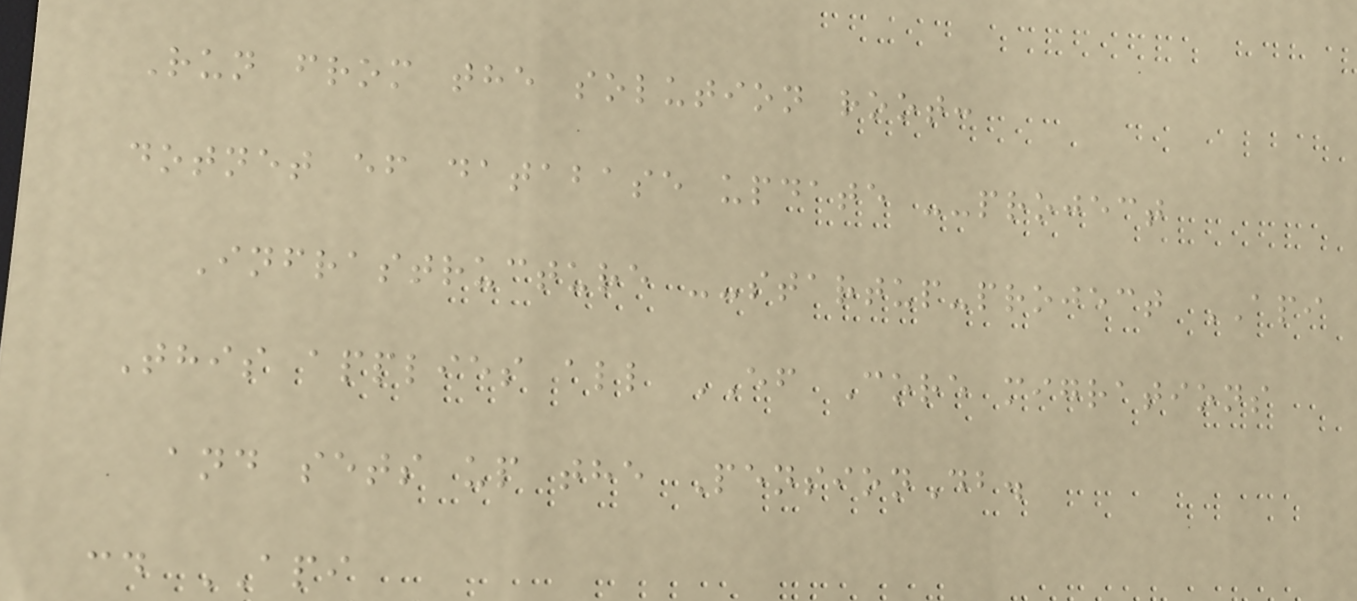Run from the solution root:
dotnet ef database update --project
Infrastructure --startup-project API
This applies all EF Core migrations
and sets up the PensionDb.
cd API
